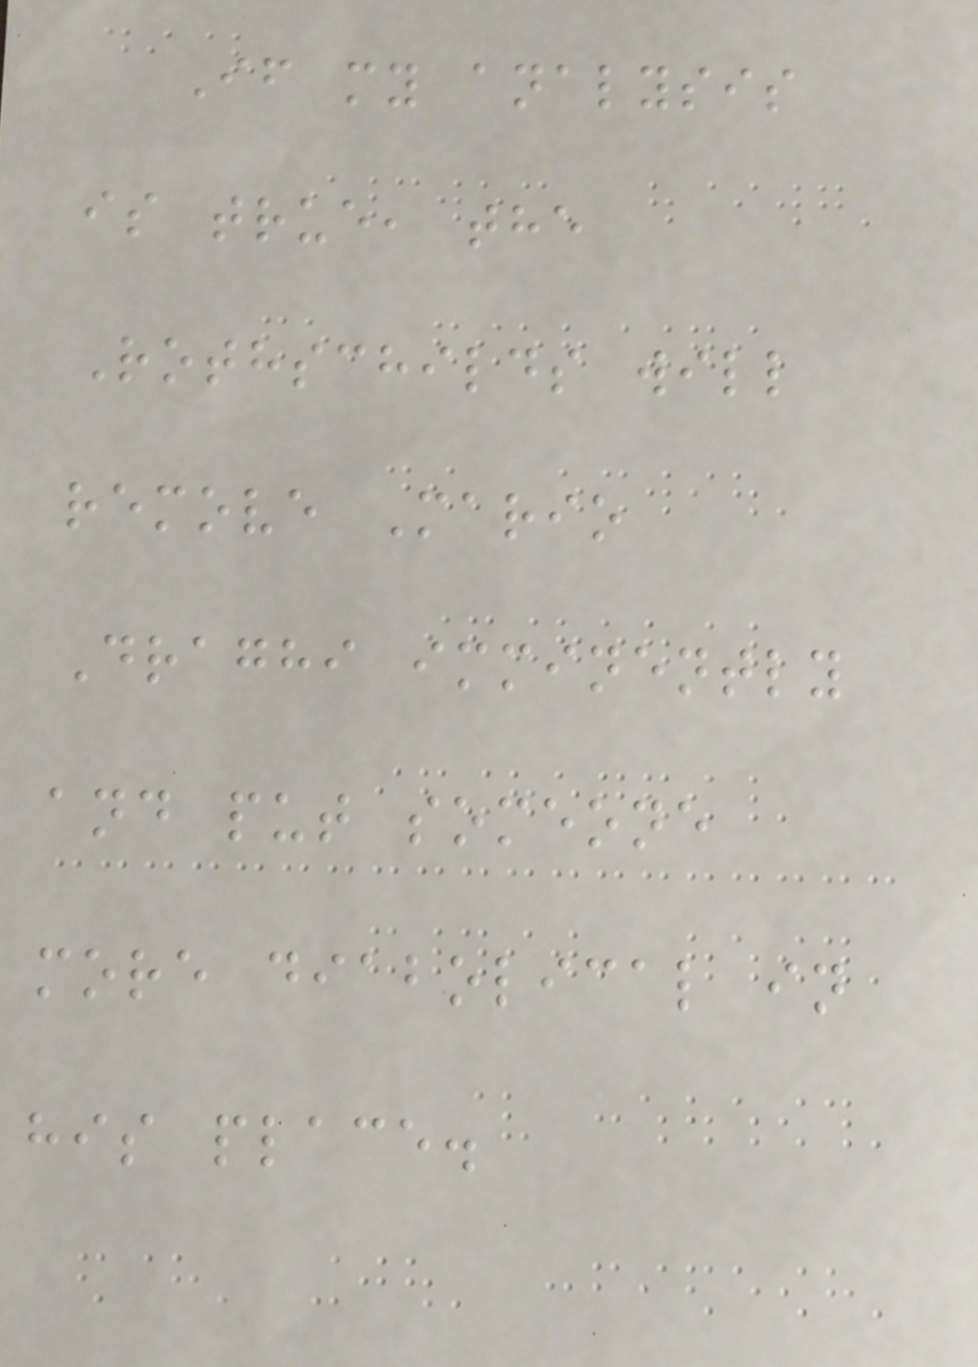If my analysis
is true, the
Rothschilds will
remove Mario
Draghi imminently
and put someone
more diabolical in
his place.
